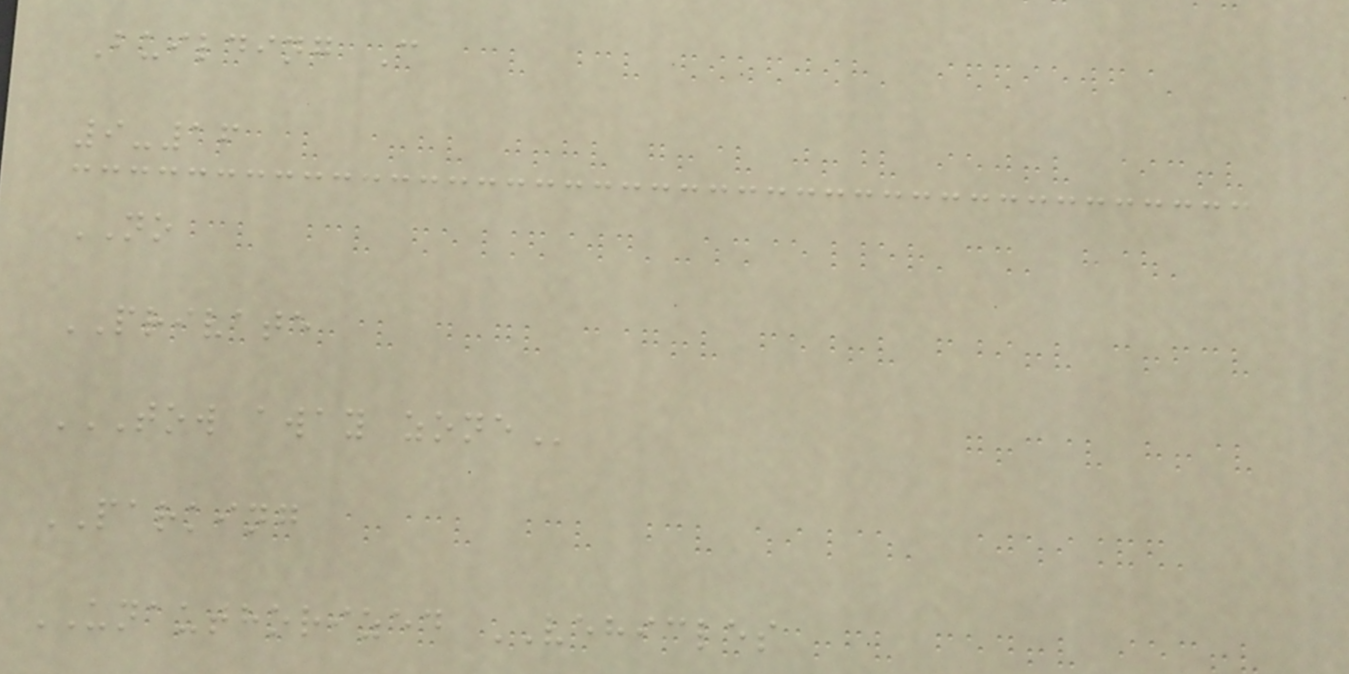Building C
9-16
NO
PRIVATE
TOW AWAY ZONE
PARKING
UNAUTHORIZED VEHICLES
